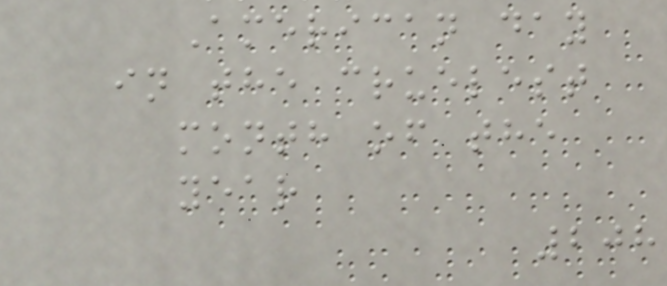American day
in the cruelest
month of the
year
208
